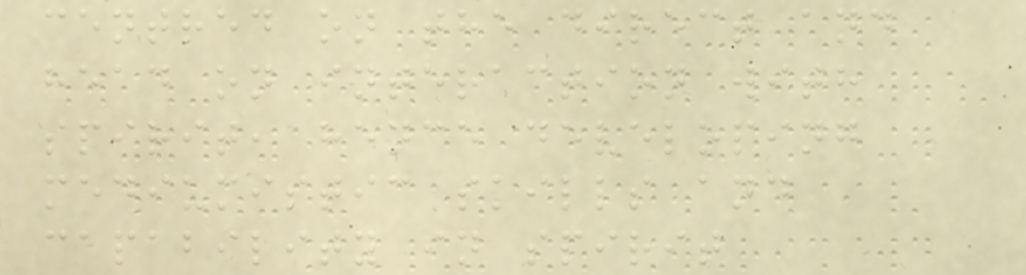centred on the direct and
head on interaction with
spirit, hence developing
mediumistic skills and
capability in spirit
